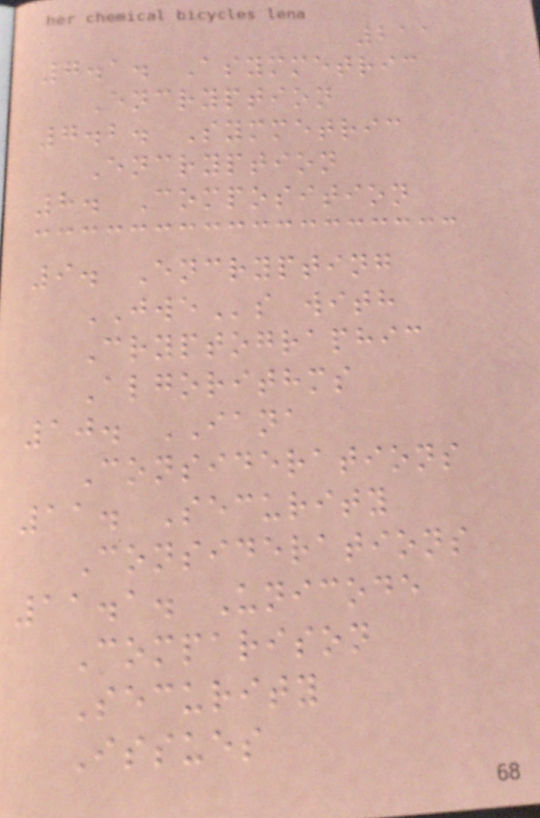211
7.1. Asymmetric
Encryption
7.2. Symmetric
Encryption
8. Composition
9. Encrypting
JWEs with
Cryptographic
Algorithms
10. IANA
Considerations
11. Security
Considerations
11.1. Unicode
Comparison
Security
Issues
